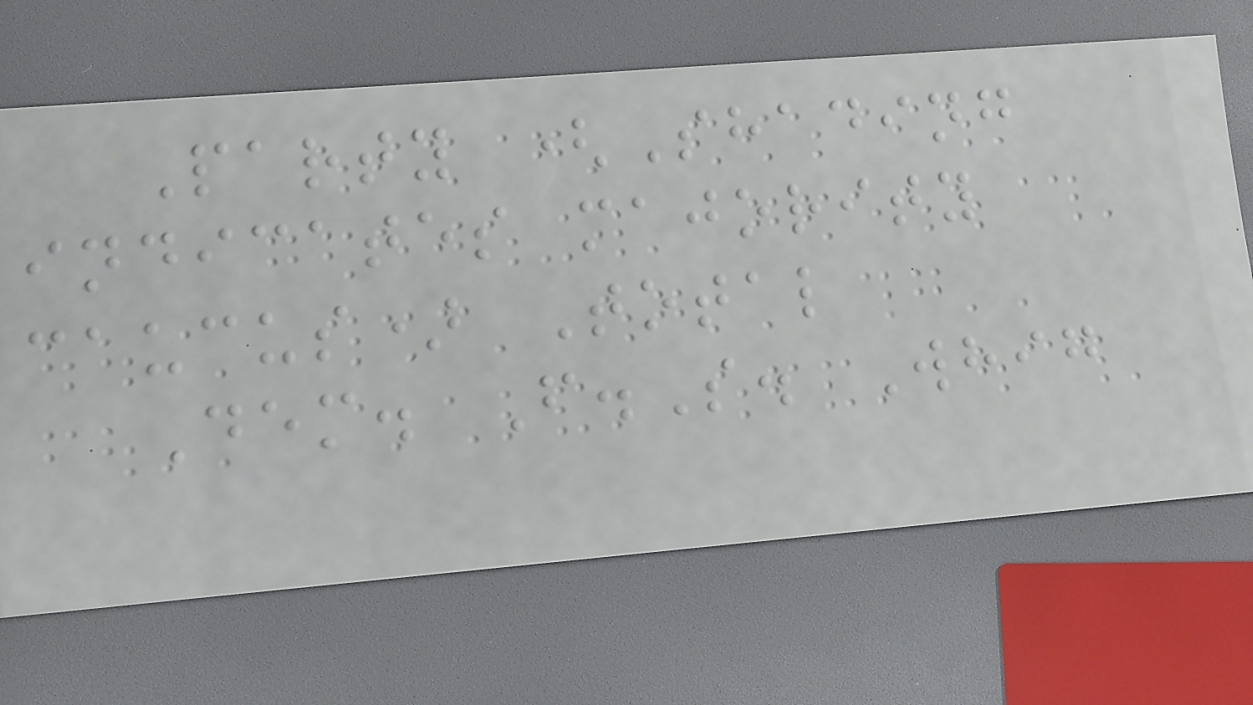Party (Shading
indicates majority
caucus) Total
Dem. F.S. Whig
